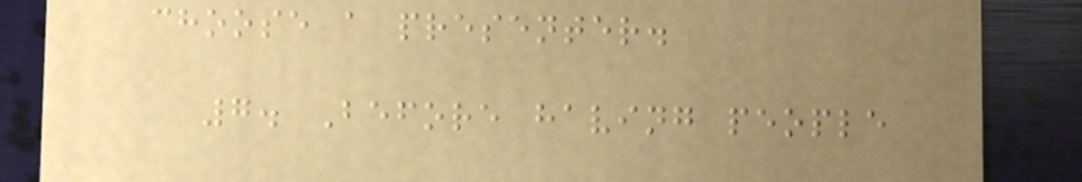choose a presenter.
7. Before having people
